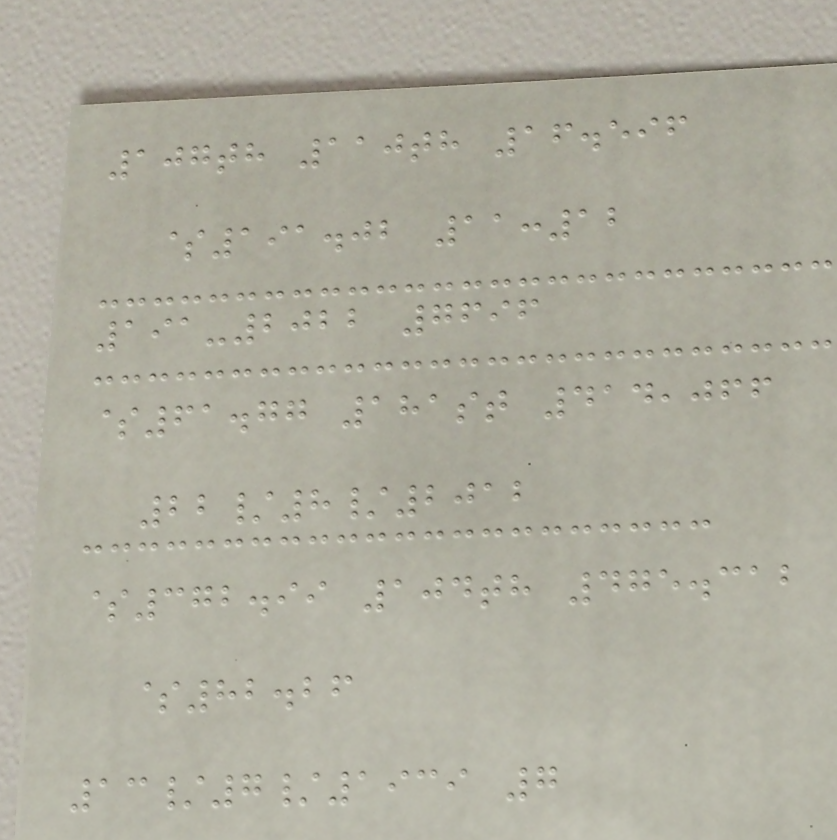107th 110th 16.596
$191.02 11:12
191-2022 7696
$61.77 181st 414,066
22/8/2012
$372.99 104th 475.312
$82.26
13/7/1939 7
